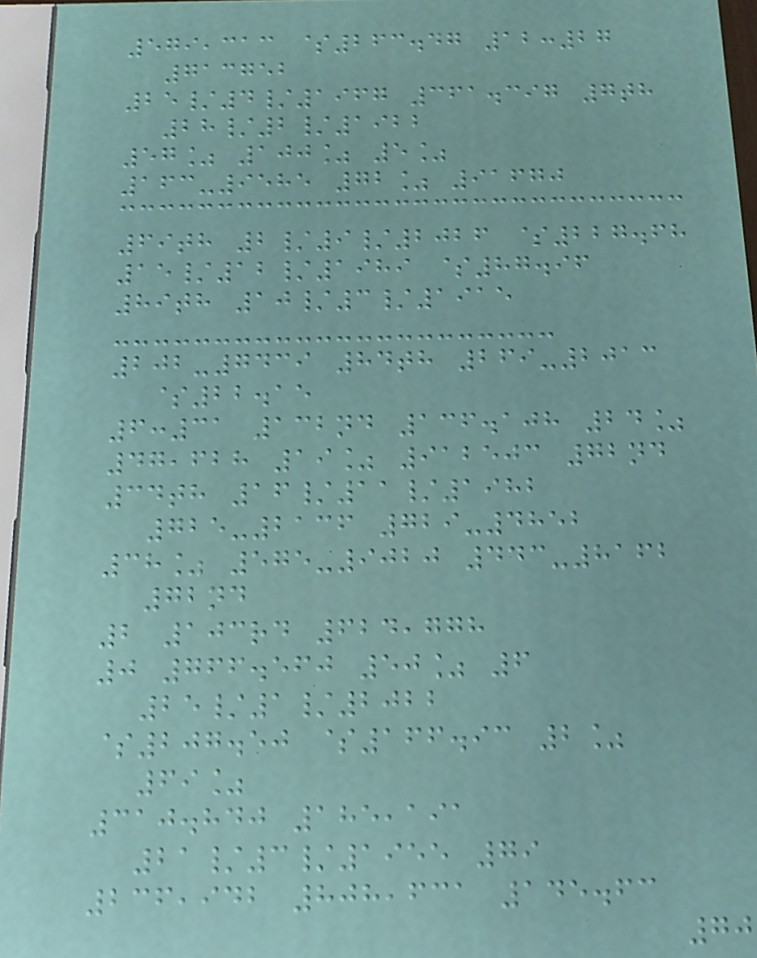579,313 $263.47 12:27
713752
25/4/1967 361.397 7th
28/2/1922
57% 100% 5%
163-9585 72% 91670
69th 2/9/2026 $227.68
15/12/1989 $87.96
89th 10/3/1915
202-7439 84th 269-2013
$22.15
6:31 132nd 136.108 24%
47,628 19% 912503 72nd
34th 16/11/1982
725-2136 729-4852
38% 575-9020 443-8162
72nd
2 103rd 624,778
0 766.560 50% 6
25/1/2022
$207.50 $166.93 2%
69%
310.840 185,191
21/3/1955 79
236,942 808,631 145.63
70
